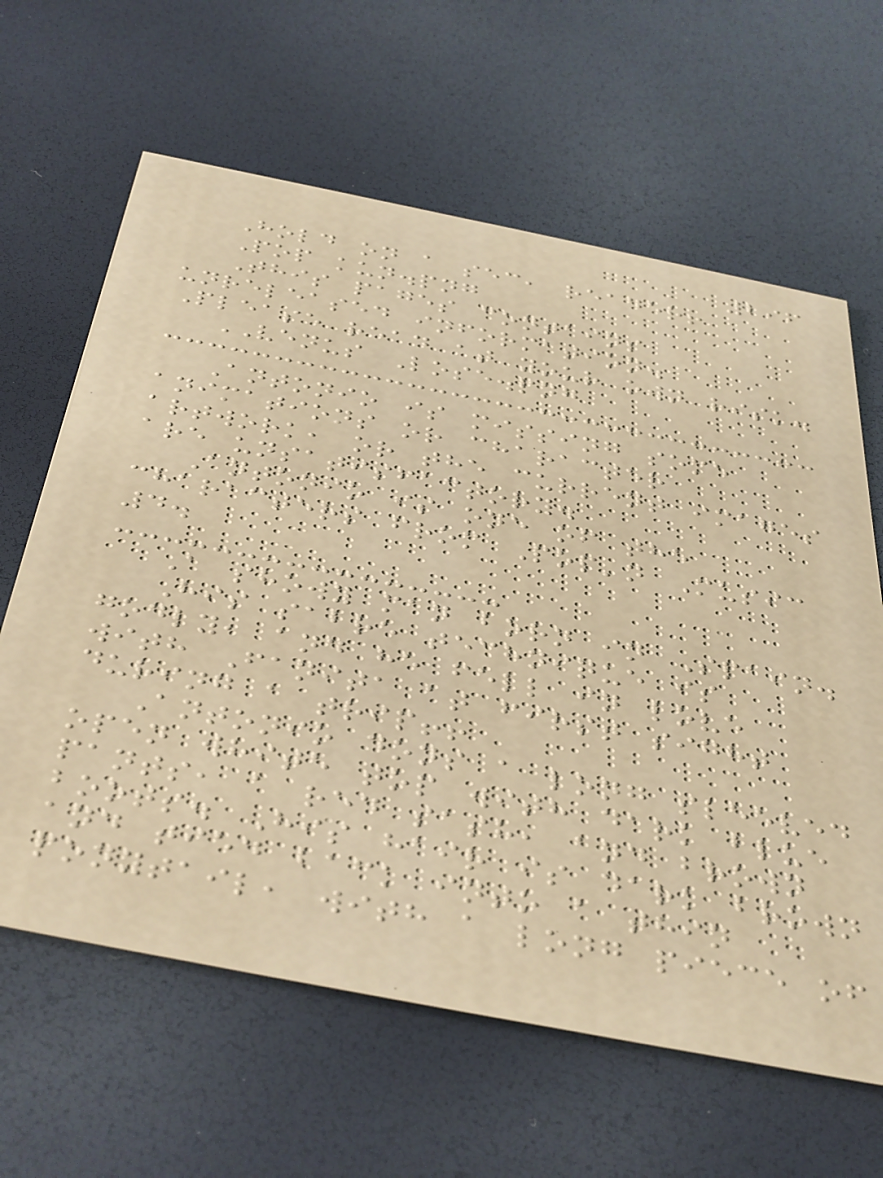296
Hold on a sec, reader!
Pop kun.png
This pages contains
unreleased information.
Please read at your own risk.
VENUS Lose.png
Antonio is missing some
animations or character
artwork, or the current images
are unsatisfactory.
Antonio is one of the
characters from Pop'n Music
4.
A showy man born in Spain.
His sabre technique is
godly, and he fell in love
with Fanita at first sight
during a trip!!
Antonio dons a long sleeved
open white top with dark blue
pants, a red sash, and brown
boots. His hair is dark brown
and tied back into a thin
ponytail, with a long piece of
